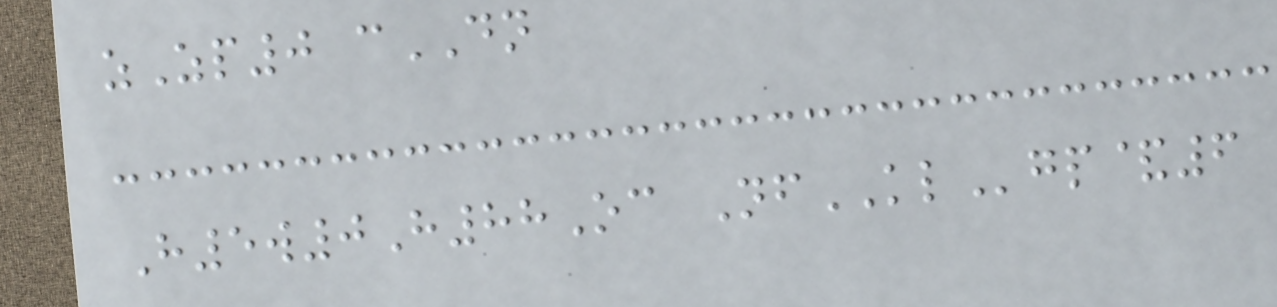zZp0 cDN
H5w0H88Oc NfKLgp&6
